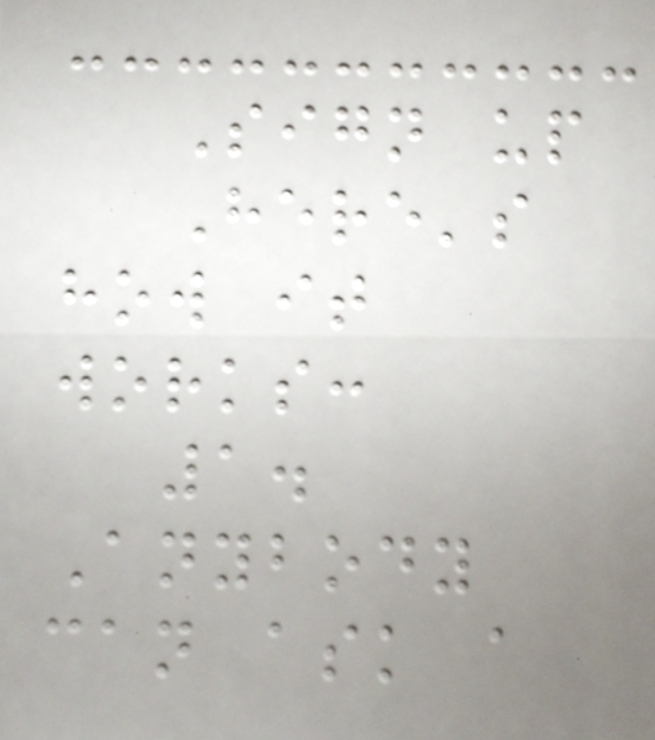Sign up
Here's
how it
works:
1.
Anybody
can ask a
